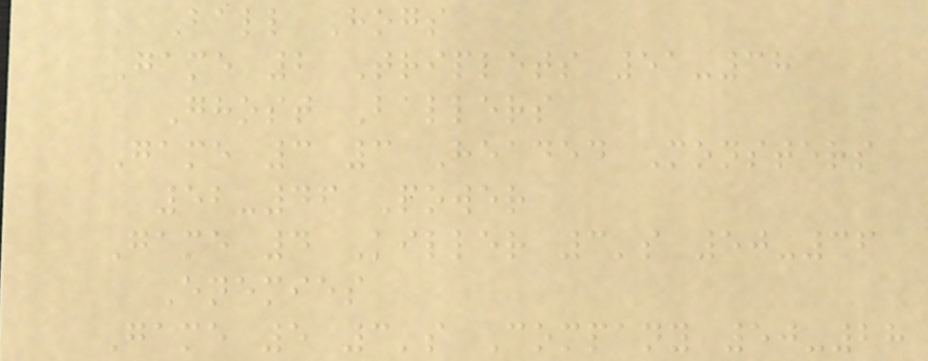Ball Hogs
Game 2 Triplets 51-38
Ghost Ballers
Game 3 3 Headed Monsters
52-46 Power
Game 4 Killer 3's 50-36
Enemies
Game 5 3's Company 50-28
